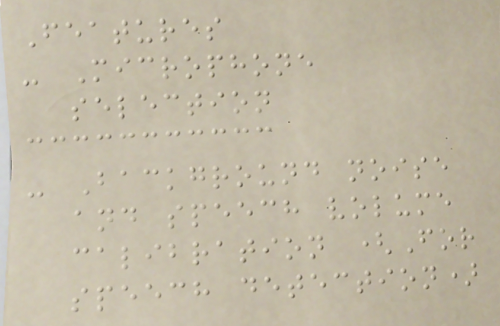Features
- Microphone
selection
- Background noise
and speech volume
calibration (For
speech detection)
